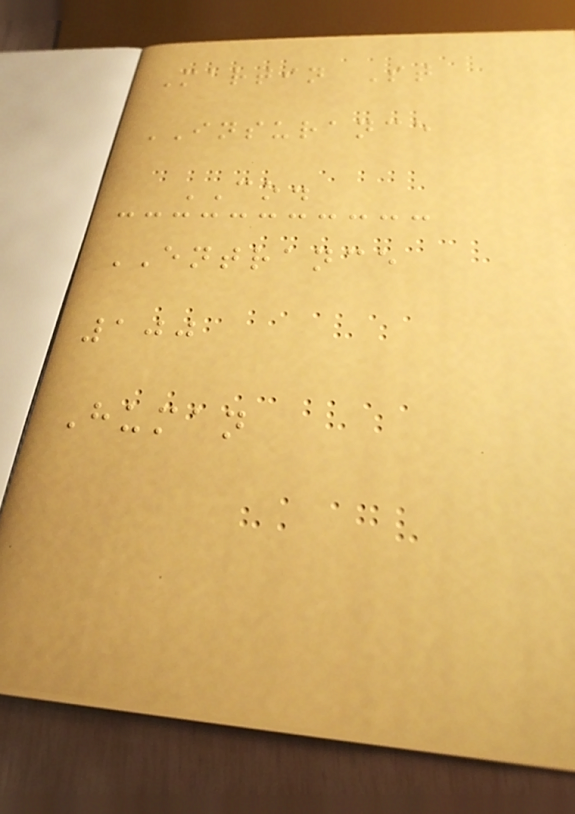Martin St
INSURANCE
CO.
ENTRANCE
100
Human
